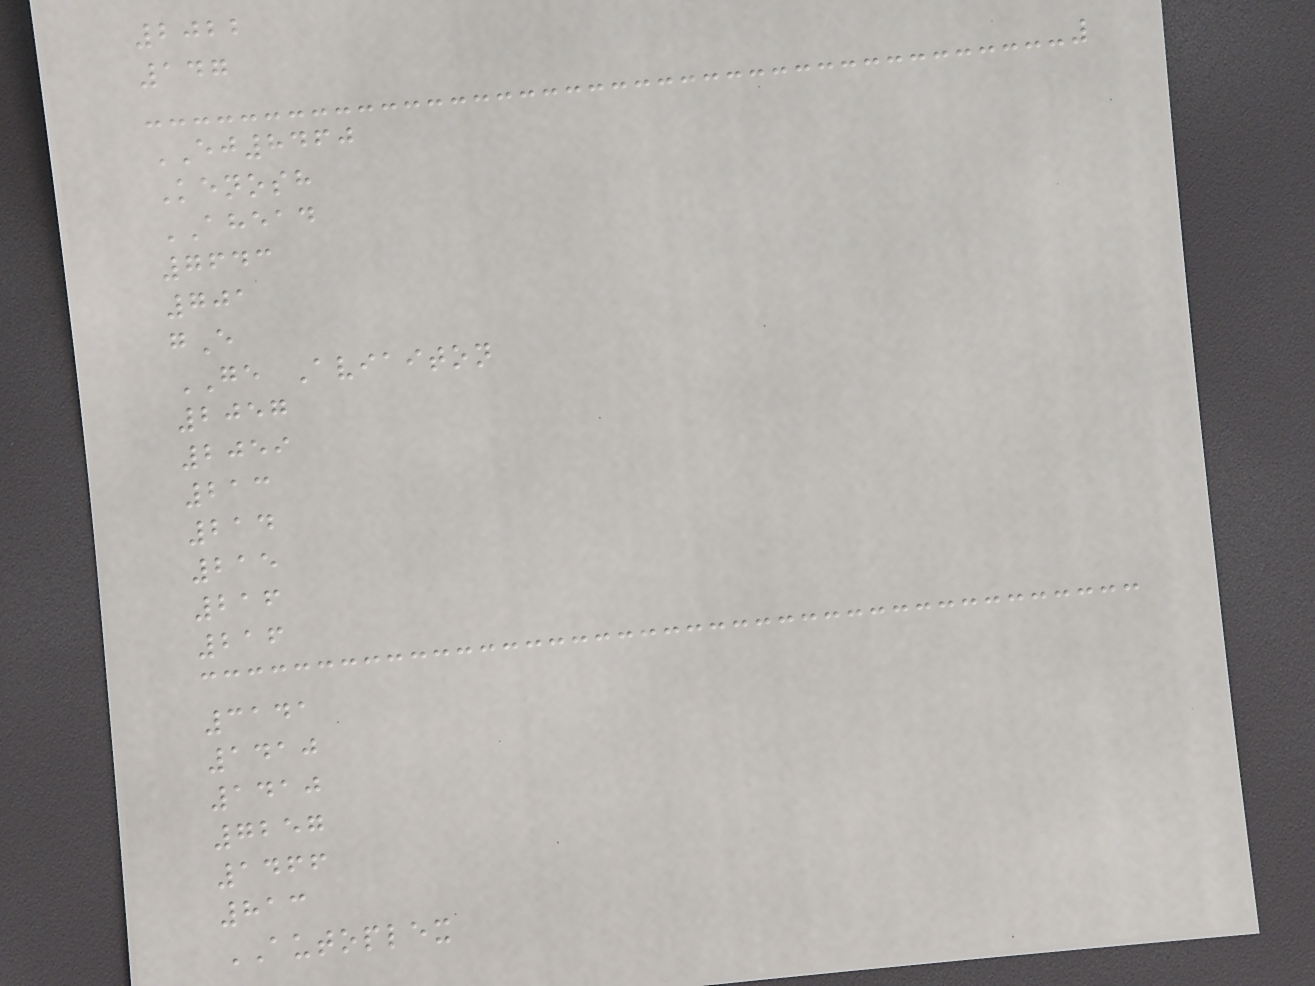2022
147
EJ8460
Kenosh
AHEAD
7643
701
gE
GE Aviaiton
2057
2059
213
214
215
216
216
3141
1410
1410
7257
1466
813
AUTOPLEX
